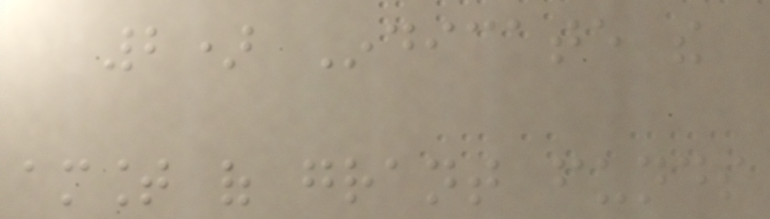2) Indicate the
amount of grant funds
